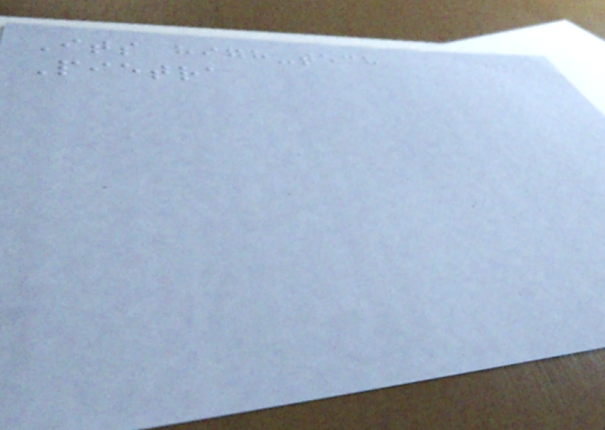Its high-tech
Pietra
